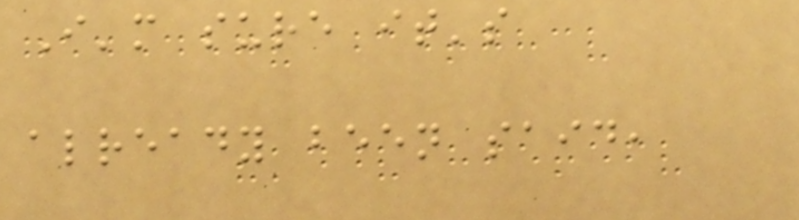I'm sure it's
already been said,
